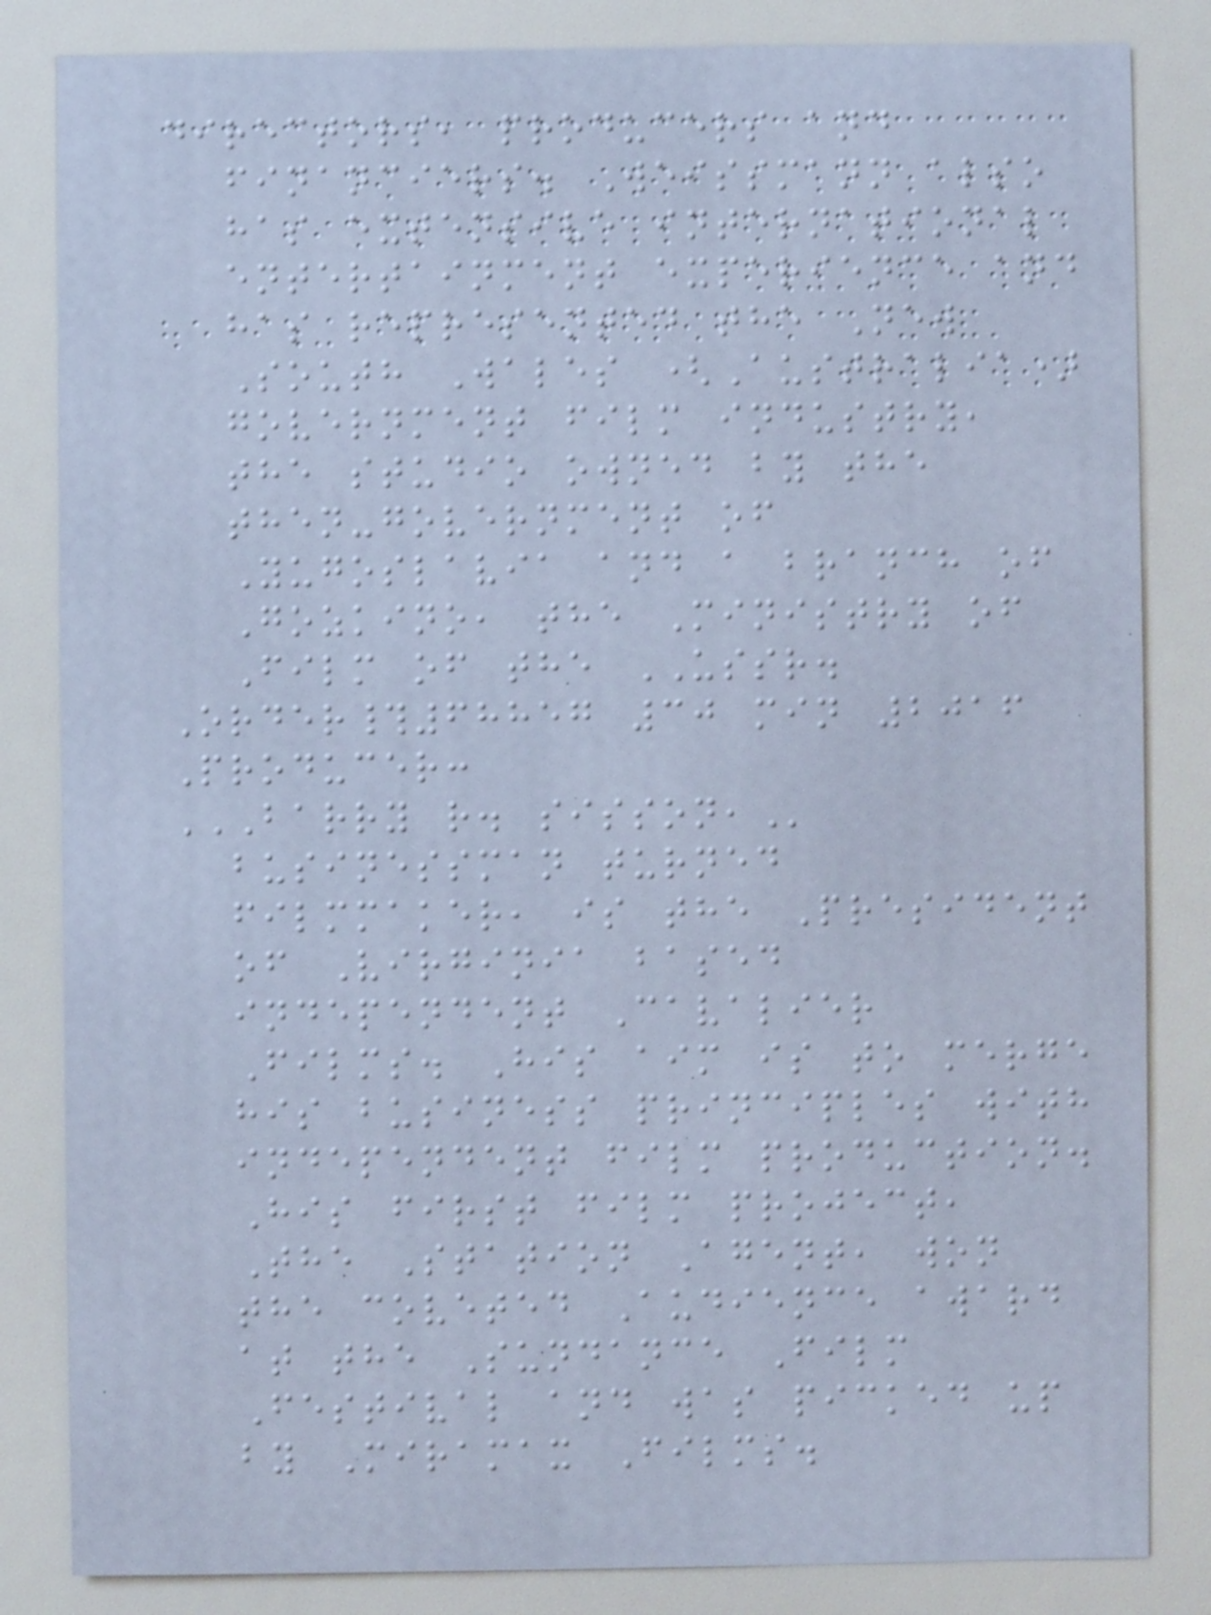directors, producers and
financiers. Weissmann also
has extensive international
entertainment experience and
has represented the New
South Wales (Australia)
government film industry,
the studio owned by the
then-government of
Yugoslavia and a branch of
Gozkino, the Ministry of
Film of the USSR.
Order#68857 30 min 2016
Producer:
BARRY R. SISSON,
businessman turned
filmmaker, is the President
of Virginia based
independent Cavalier
Films. His aim is to merge
his business principles with
independent film production.
His first film project,
The Station Agent, won
the coveted Audience award
at the Sundance Film
Festival and was picked up
by Miramax Films.
